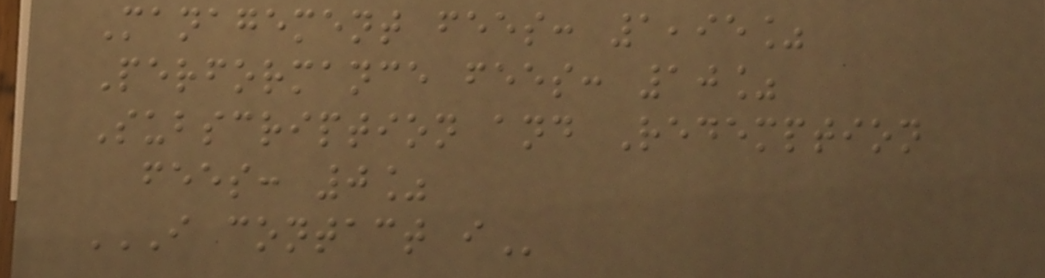Management fees: 1,95%
Performance fees: 10%
Subscription and Redemption
fees: 0%
I CONTACT I
